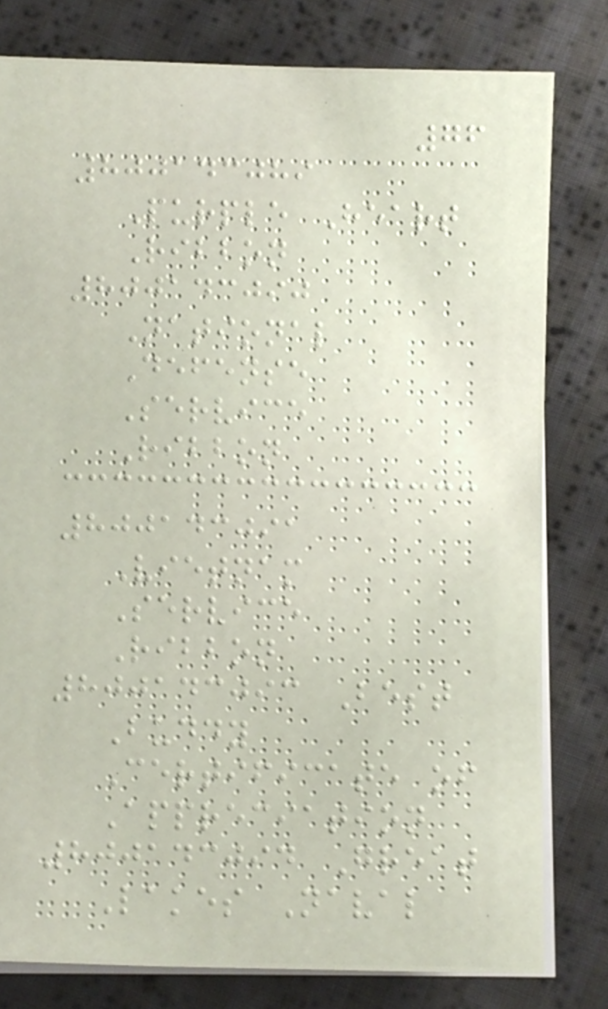76
800143089
Purple Heart
Ribbon
800143090
National
Defense
Service
Ribbon
800143091
Vietnam
Service
Ribbon
800143093 Best
Buddy
Certificate of
Appreciation
800143094 Great
Lakes Naval
